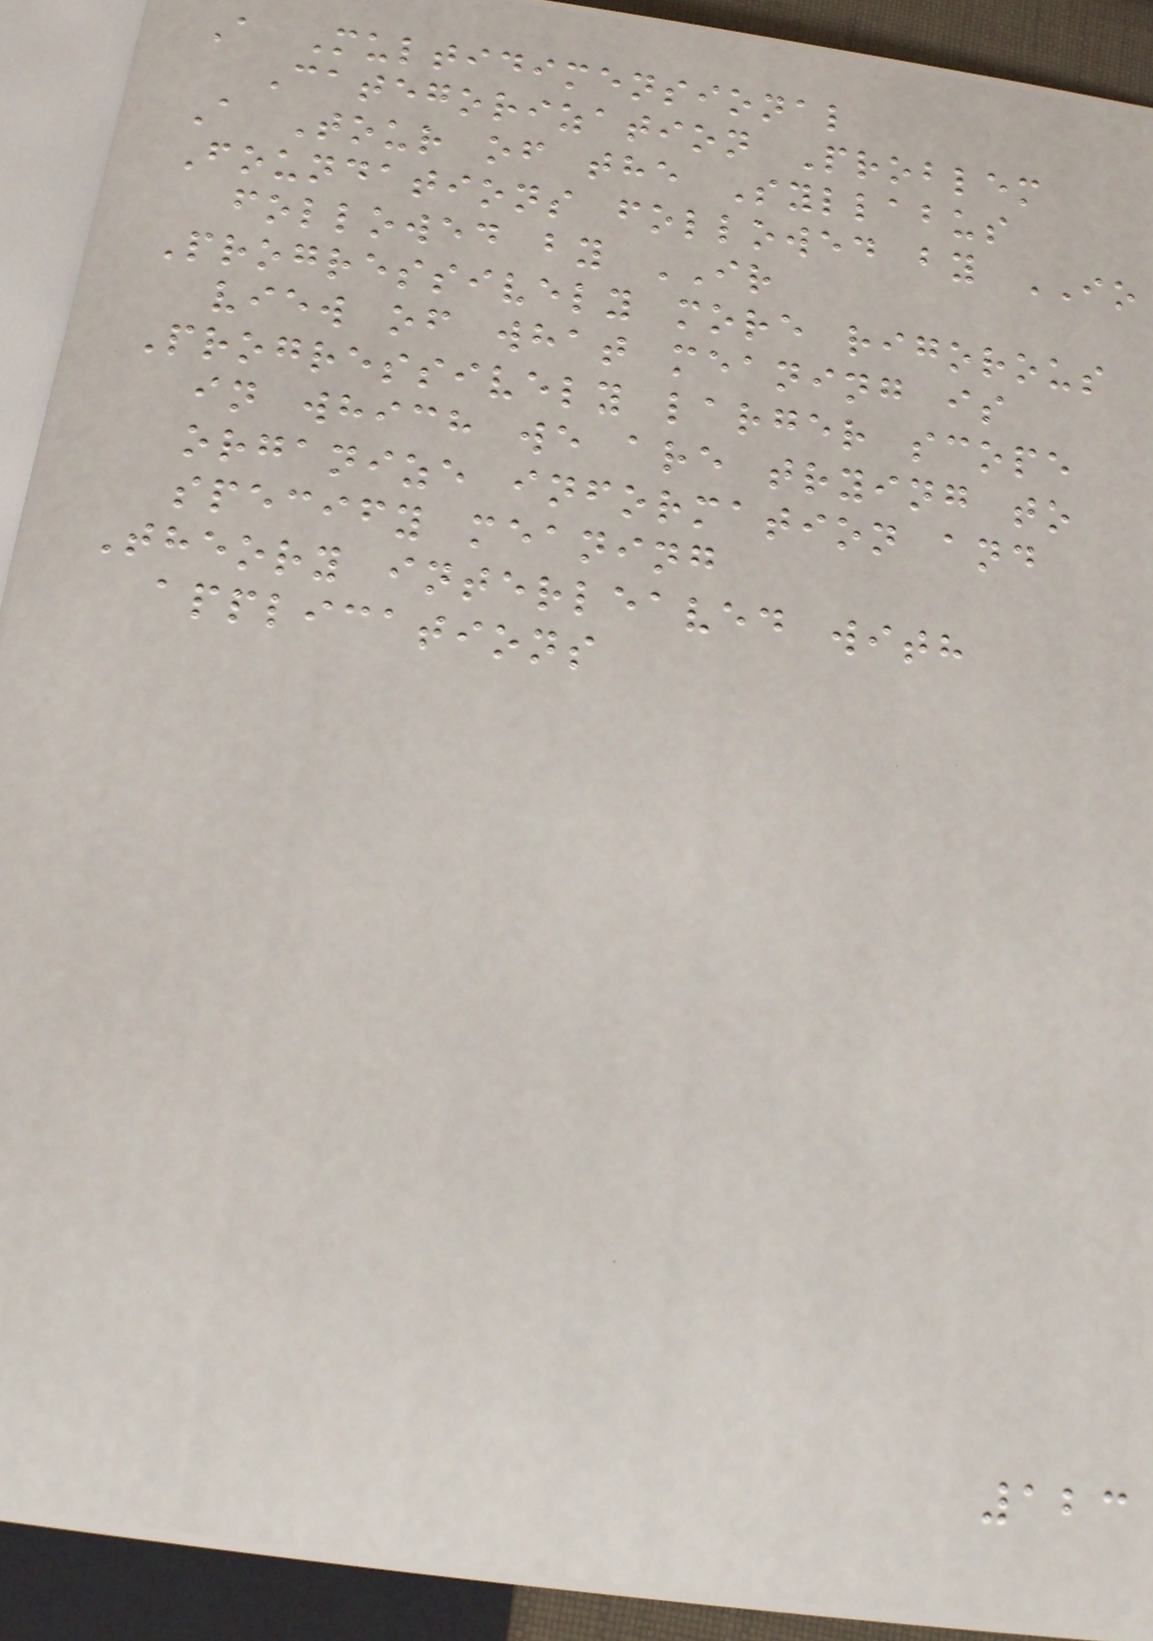A Multidimensional
Categorization Problem
A Tour of the Syllabus
Foundations followed by IO
followed by IR
Progressively more rigorous
view of what meaning is
Progressively larger scope
in which we are trying to
organize information and
specify meaning
Theory interleaved with
applications
123
